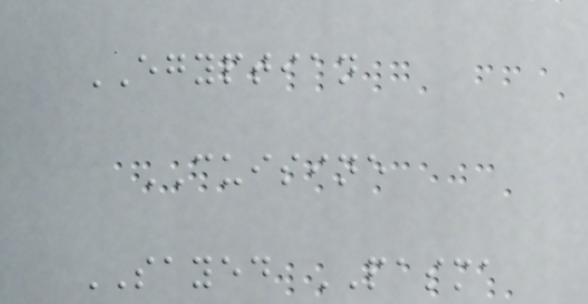EGYPTIAN
CUISINE
SAYED PASMA
